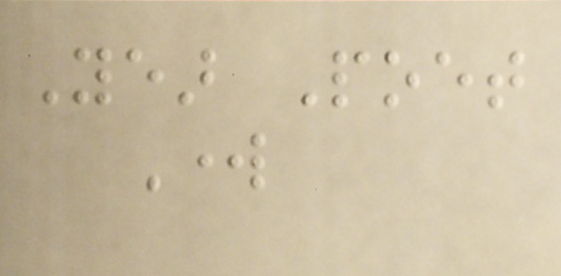Year Poet
Work
